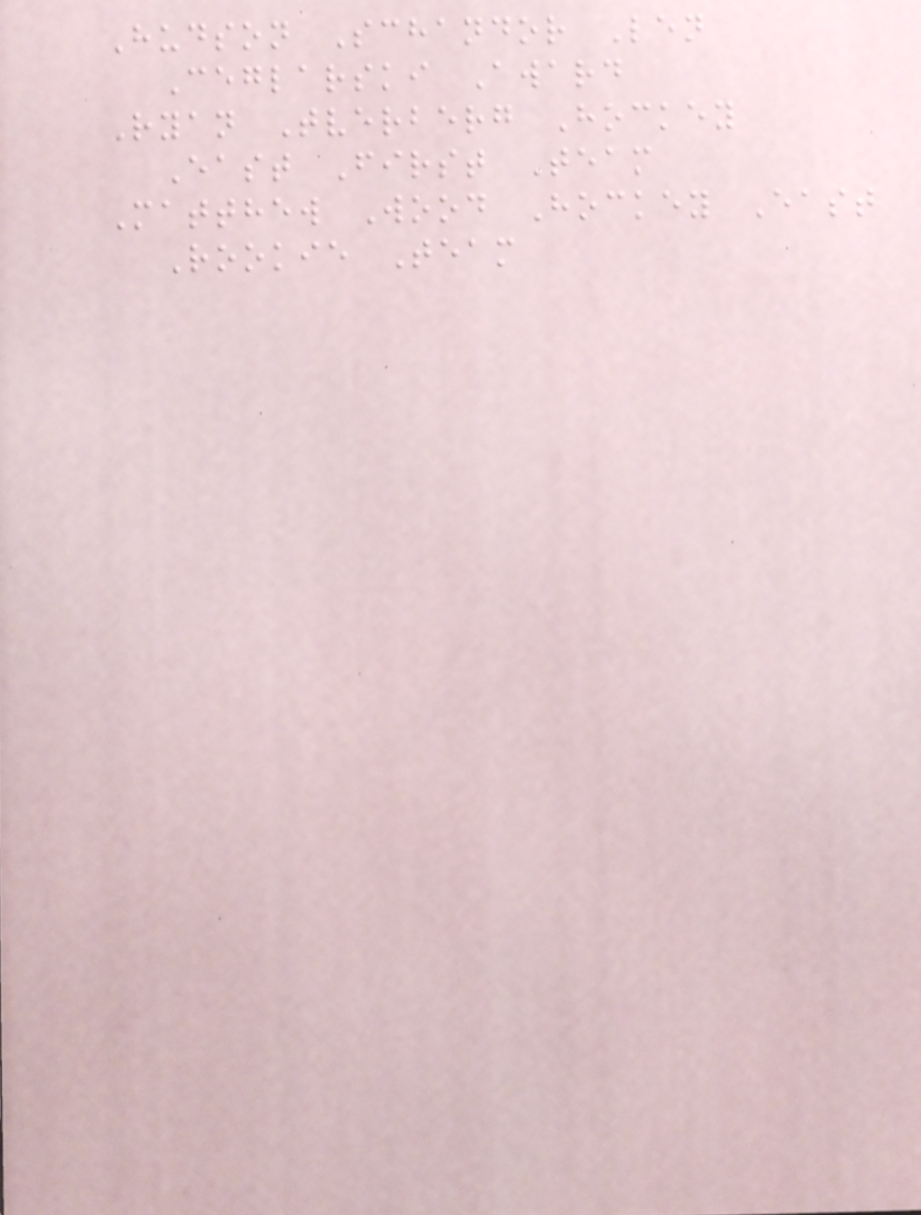Hudson Schandor Len
Ceglarski Award
Ryan Tverberg Hockey
East First Team
Matthew Wood Hockey East
Rookie Team
